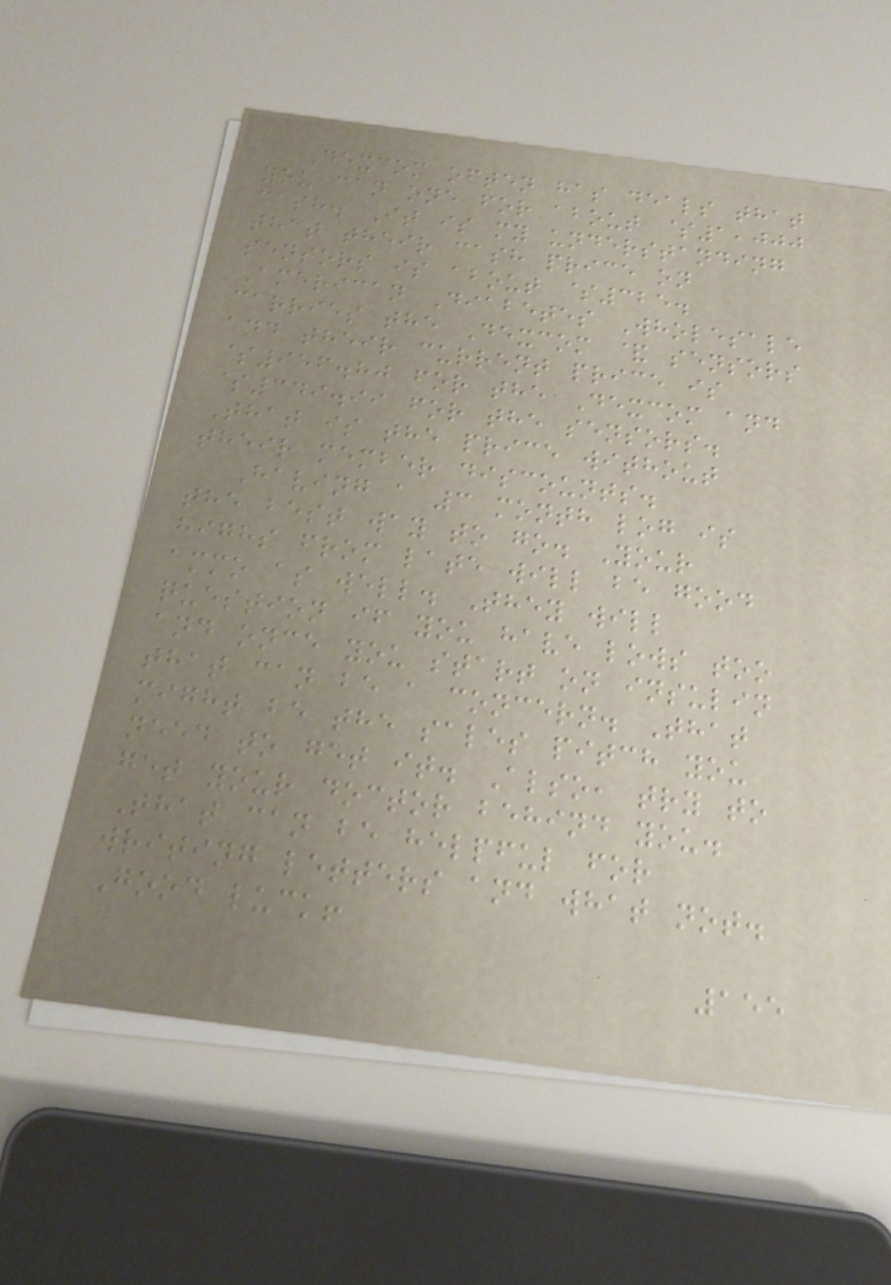Dexcom often has deals that
you can one for about $1,000
cash. It is my understanding
that their cash price on
sensors is about $325.
American Diabetes Wholesale
carries the Dexcom & sensors
and their current price is
$956.80 for the Dexcom and
$349.99 for the sensors.
That is the price without
their member discounts.
Having a 3 month log is
the best way to go. Your
highs from late will be good
ammo as well. They will
question if you have lows too
and once you start on insulin
that can be a concern. That
might be the sales pitch you
need to get it. Also, try to
get your doctor behind you.
That can be helpful for
writing letters and what not.
Good luck!
155
